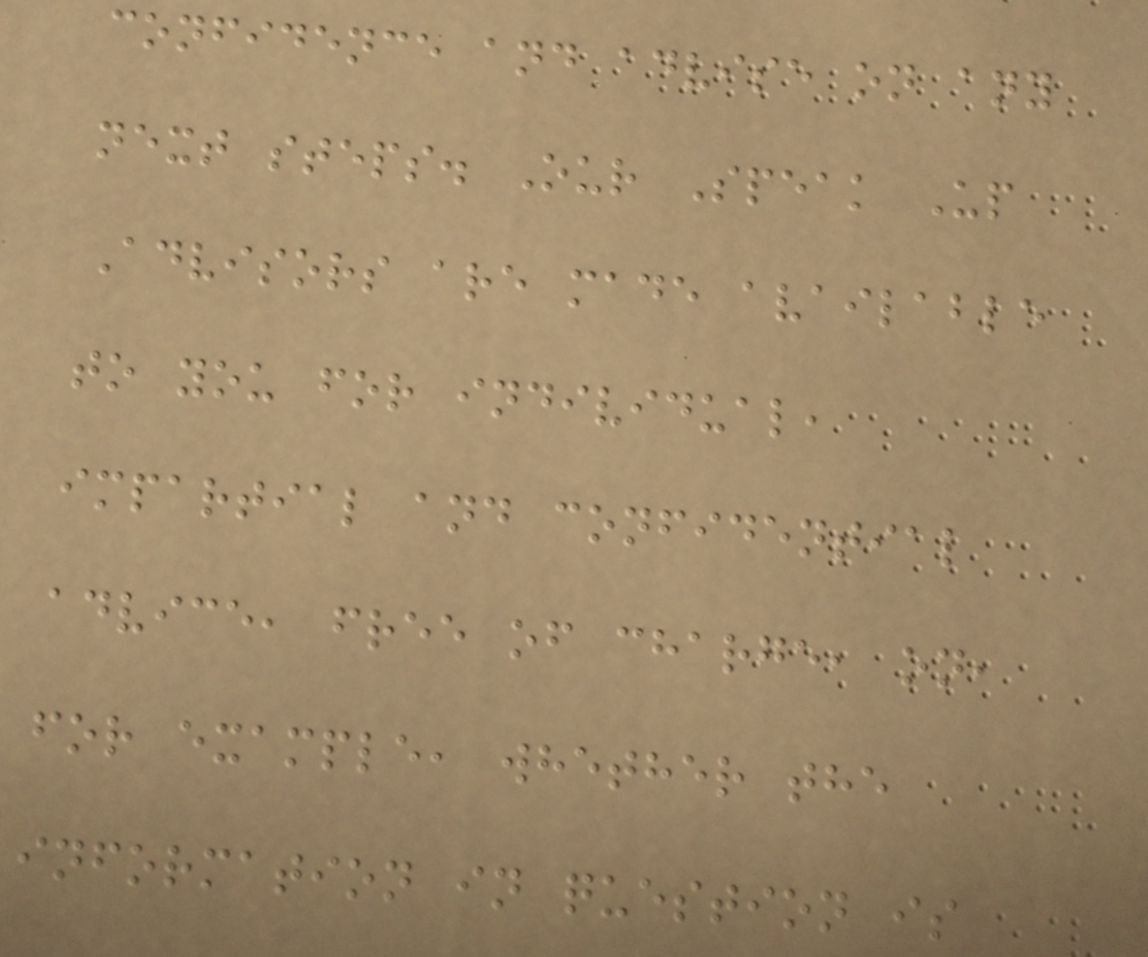confidence and advise on any
next steps. Our Speak Up
Advisors are made available
to you for individual,
impartial and confidential
advice, free of charge, on,
for example, whether the
information in question is
